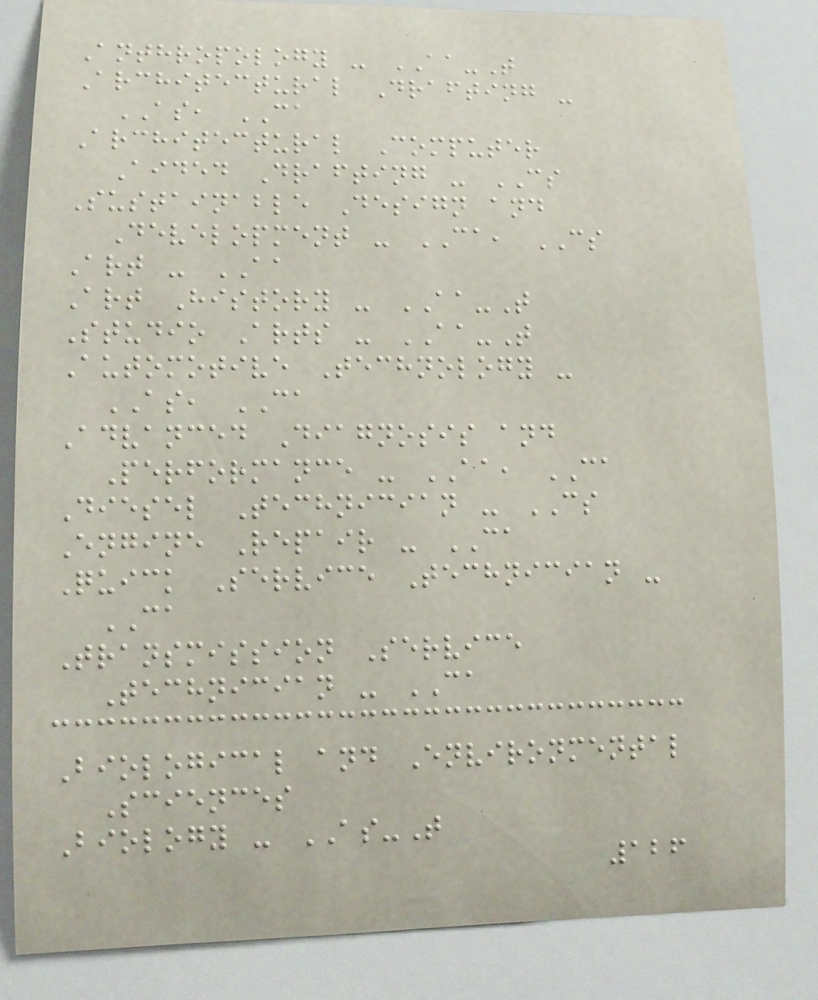Anthropology - AA-T
Architectural Drafting -
AS, CA
Architectural Computer
Aided Drafting - CS
Sustainable Design and
Development - CA, CS
Art - AA
Art History - AA-T
Studio Arts - AA-T
Automotive Technology -
AS, CA
Advanced Diagnosis and
Performance - AA, CA
Diesel Technician - CS
Engine Repair - CA
Quick Service Technician -
CA
Transmission Service
Technician - CA
Biological and Environmental
Sciences
Biology - AS-T
126
